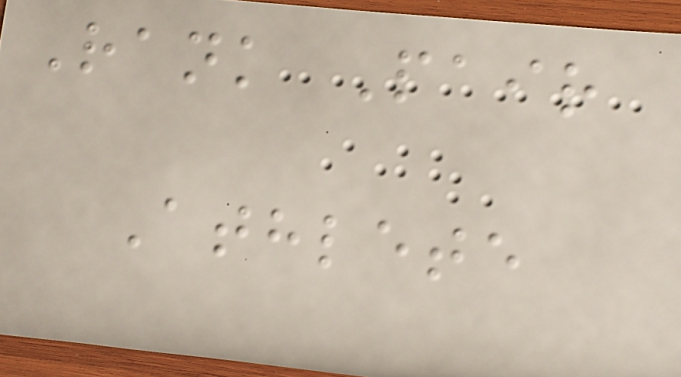Rank Pair
Athlete
